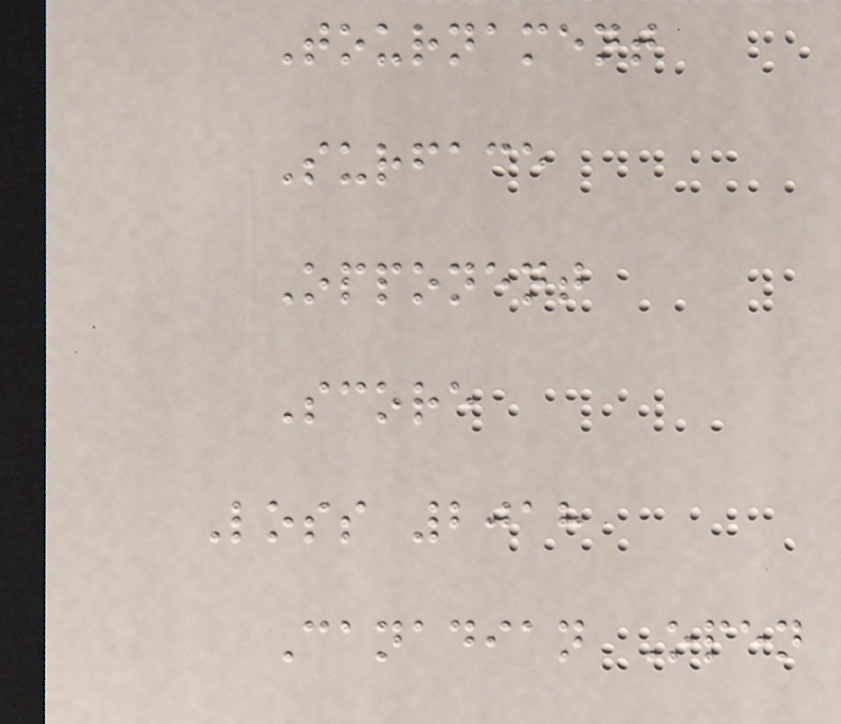Tournament
Surface
Opponent
Score
Loss 2018
Canadian Open
